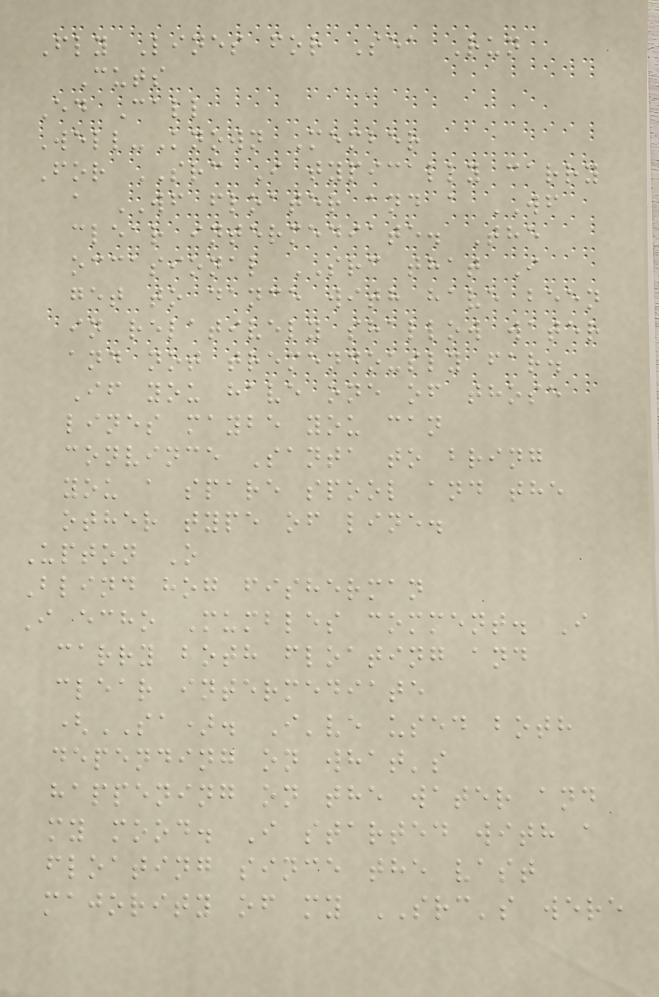Fly Lines for Sea Run
Cuts
Ed Call
Well-Known Member
For SRC I typically carry
a WF floater and a WF
clear intermediate. The
occasional SRC that I
get to dance with have been
in relatively shallow water
and not tremendously far.
If you have one of those
lines maybe you can
convince Santa to bring
you a spare spool and the
other type of line.
Upton O
Blind hog fisherman
I echo Mumbles comment. I
carry both floating and
clear intermediate
(SA). I've used both
depending on what's
happening on the water and
my mood. I started with a
floating since the vast
majority of my SRC's were
